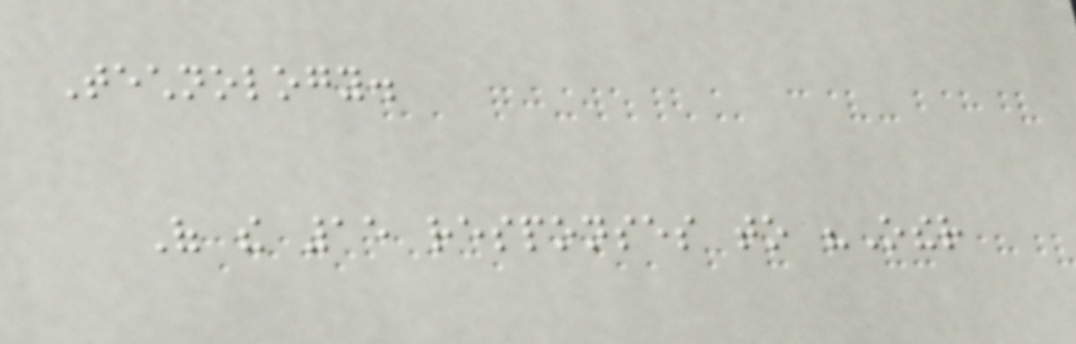Technology.
Of the 15 responses to "Other
